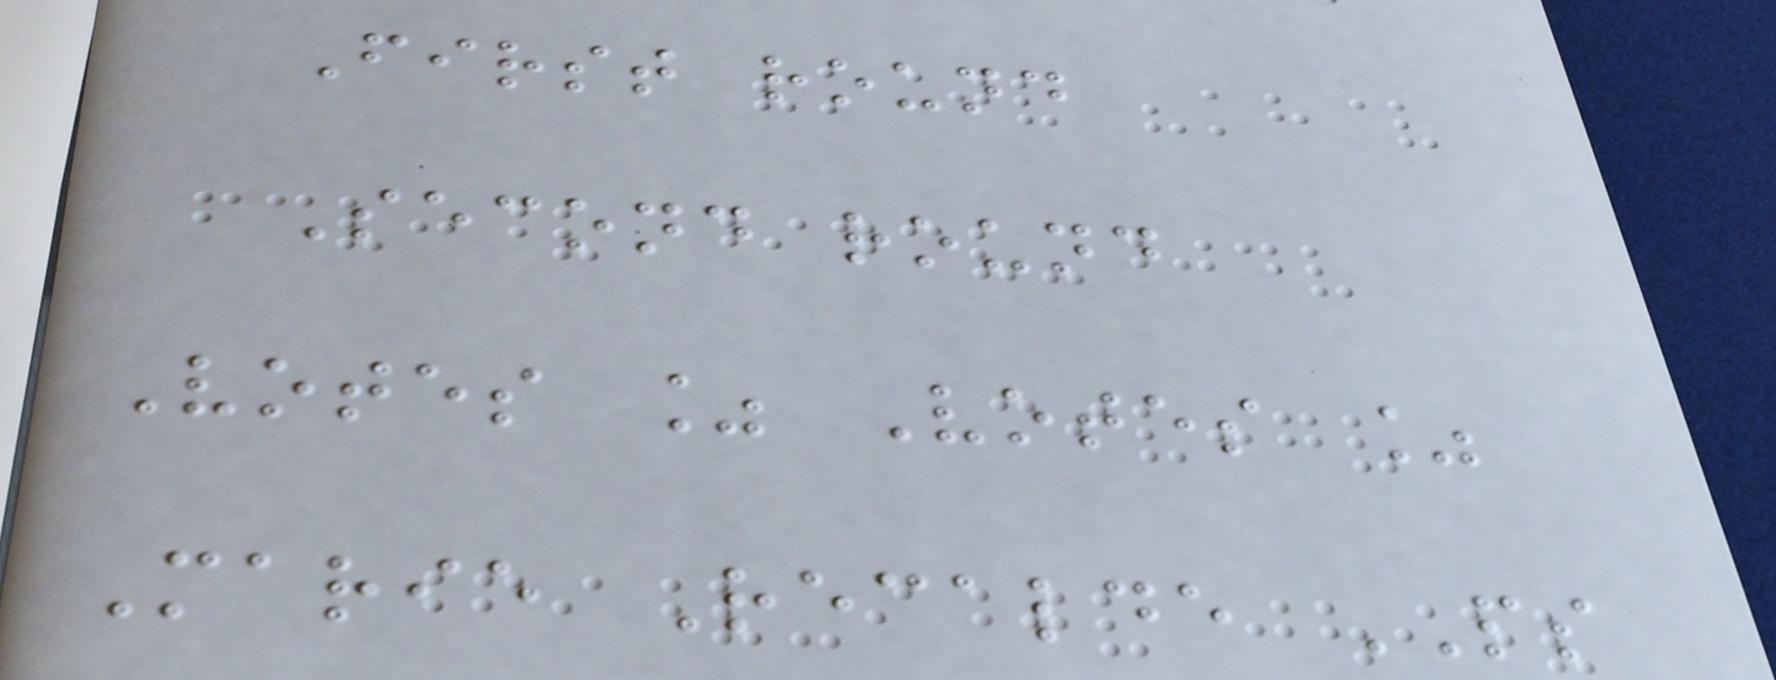First round
Second round
Votes % Votes %
Marie Recalde PS
